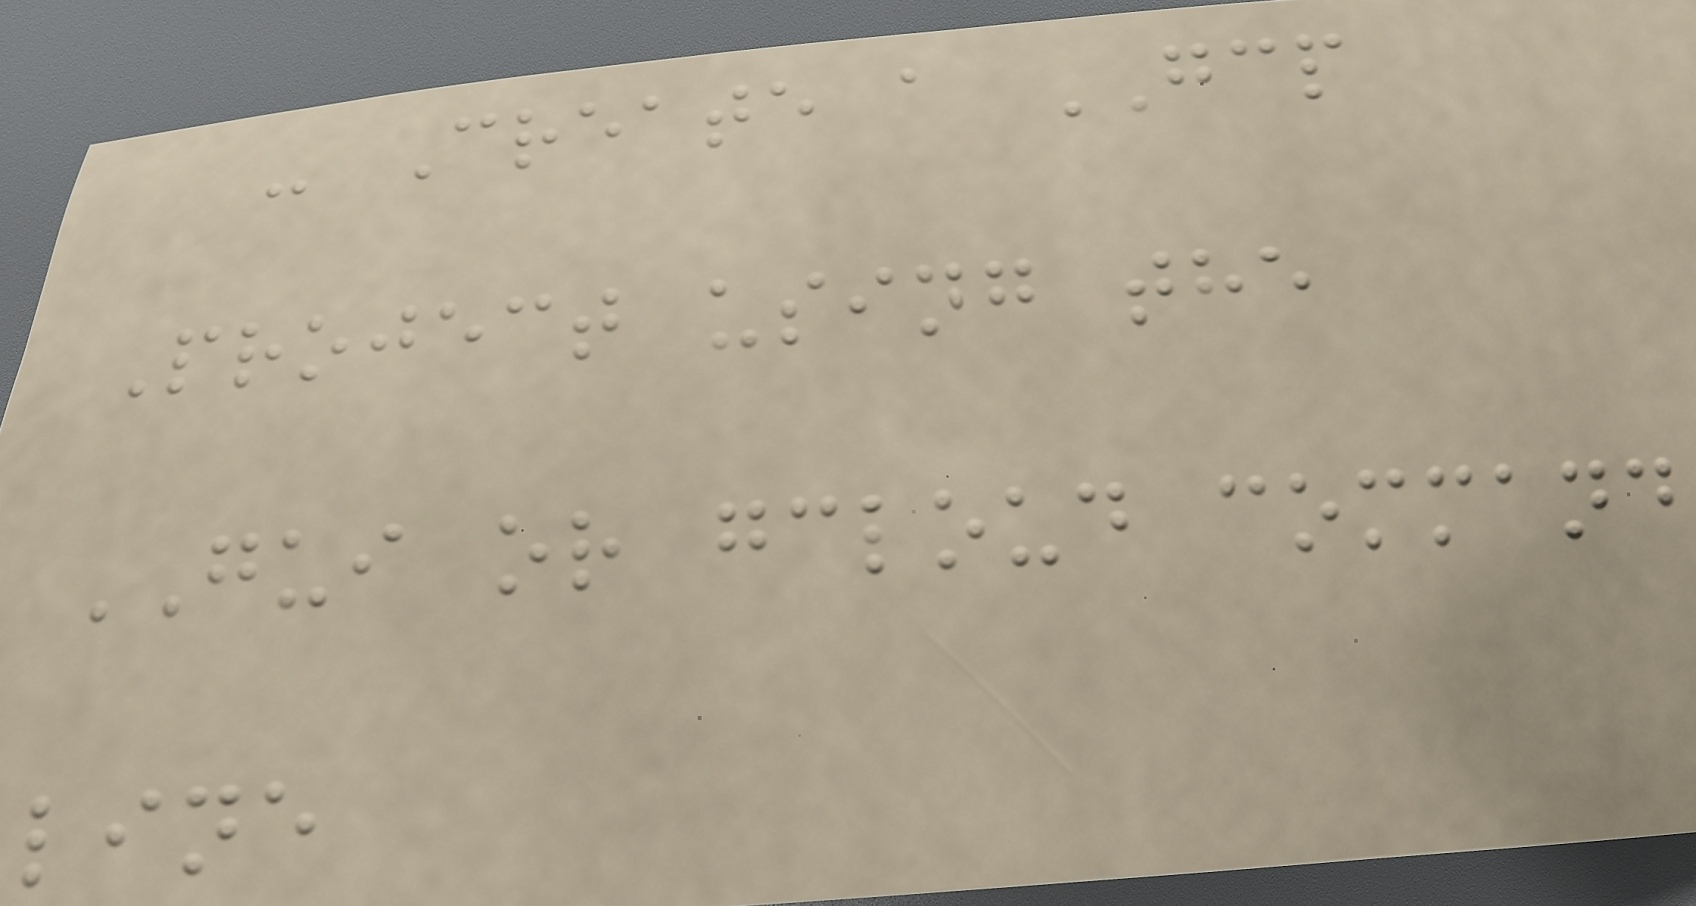- Create a GCP
Project using the
GUI or gcloud command
line
